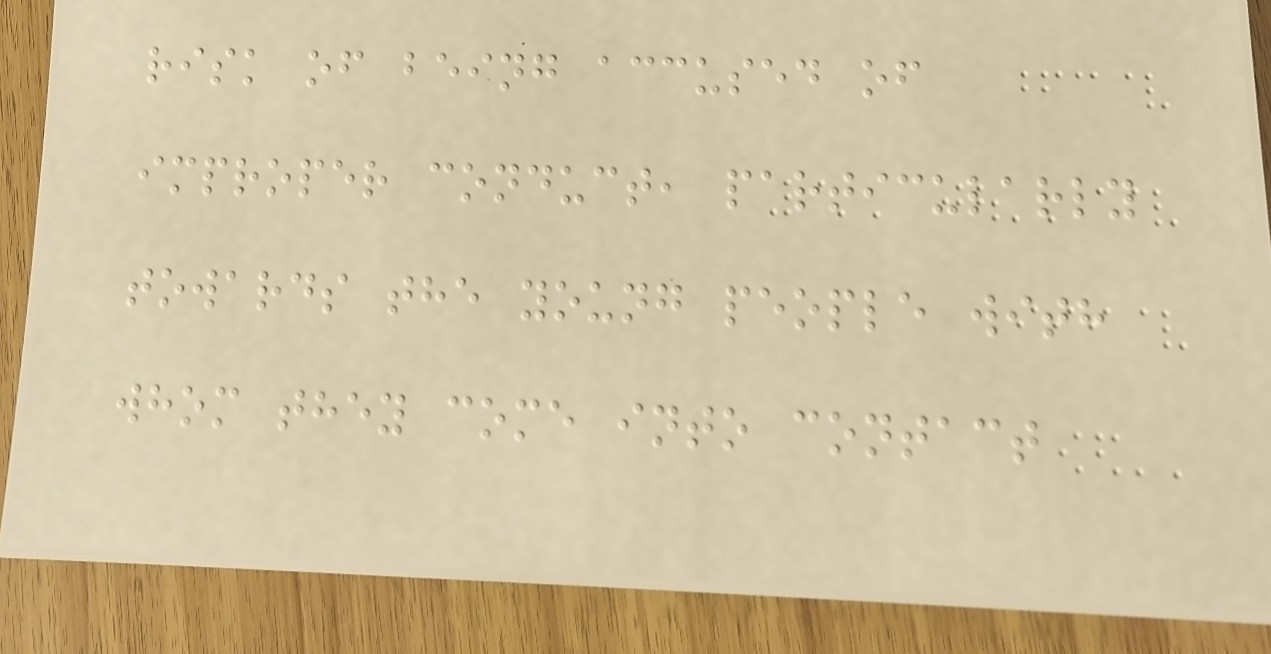risk of being accused of
improper conduct, particularly
towards the young people with
whom they come into contact
